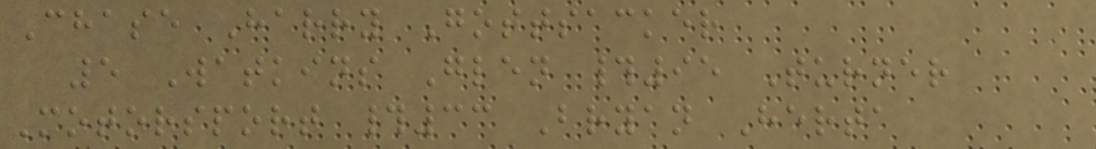Chase Harry Gottsacker
5 Watkins Glen #95 Turner
Motorsport #33 Bryan Herta
